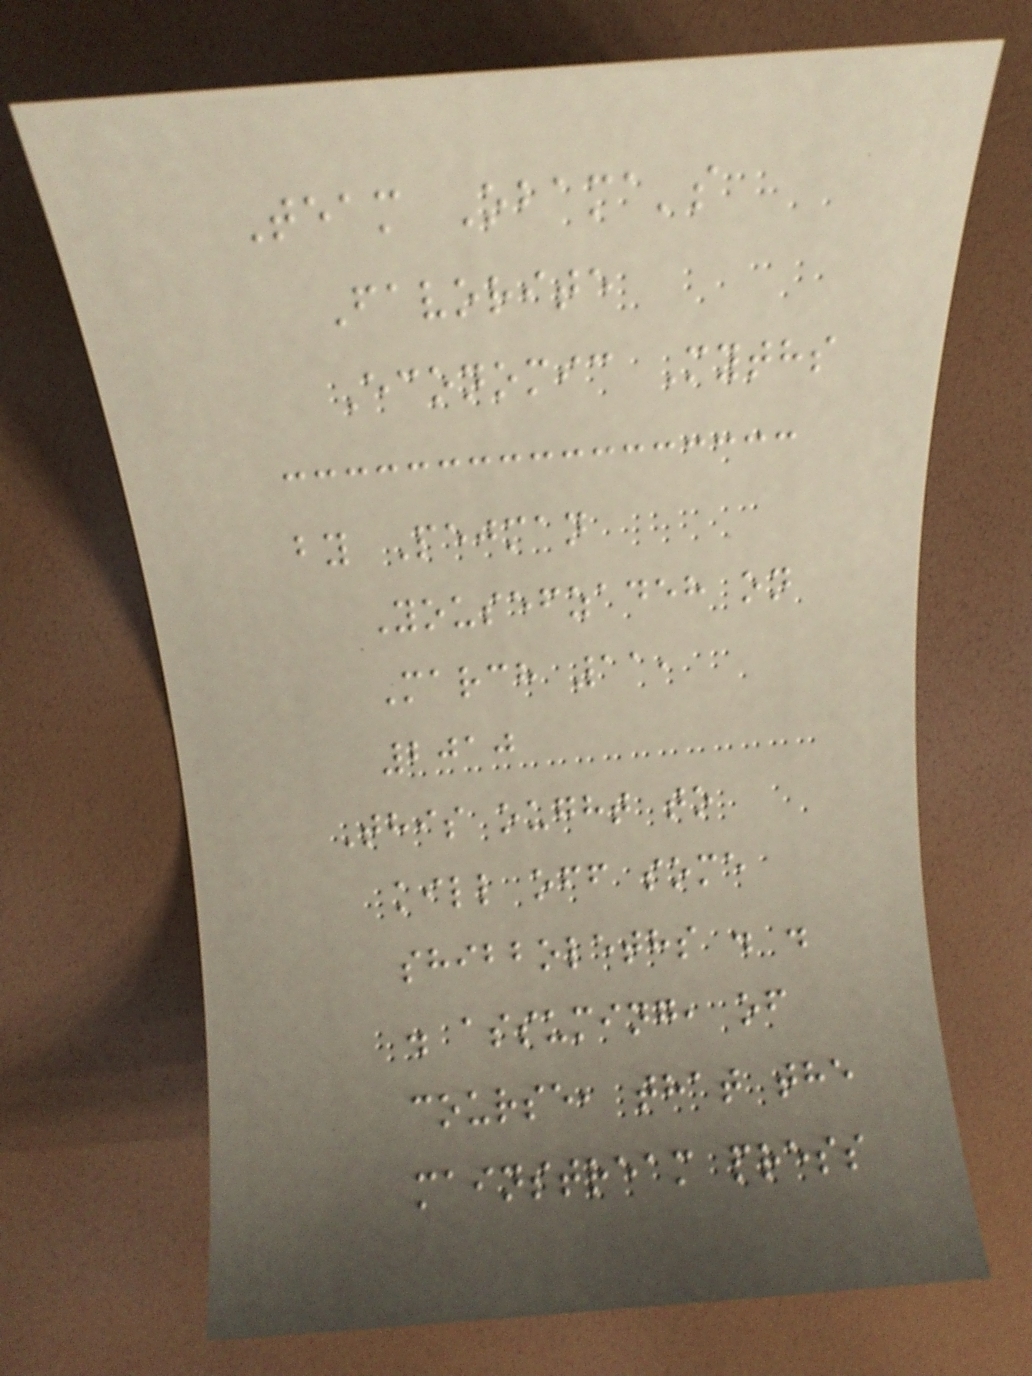Team Obama's
Favorite
Economic Myths
by Pejman
Yousefzadeh on
March 11,
2010
This ought to
kill off some
shibboleths . .
. assuming, of
course, that the
mainstream press
